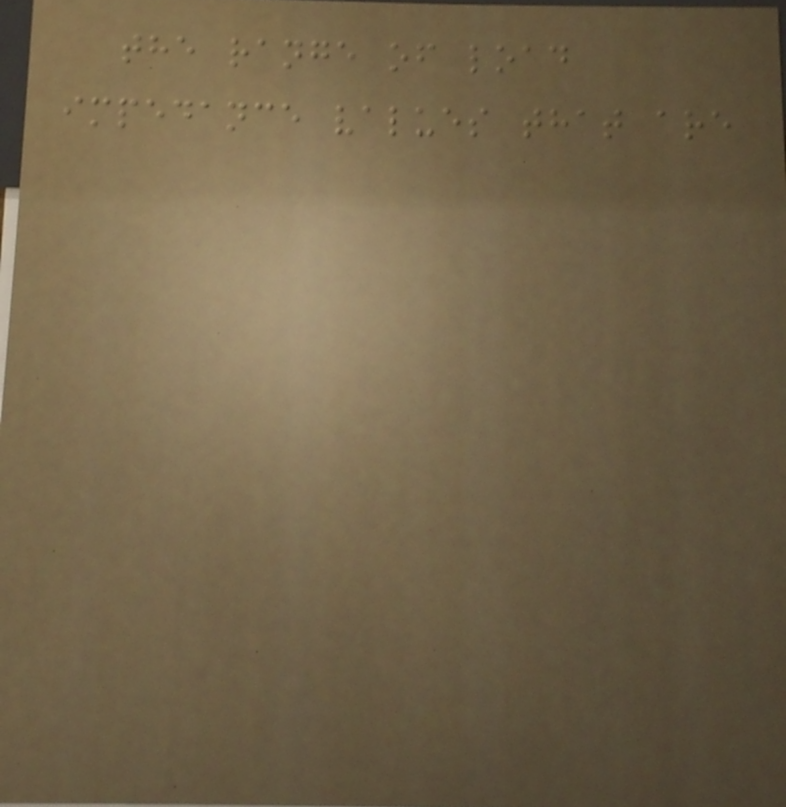the range of load
impedance values that are
